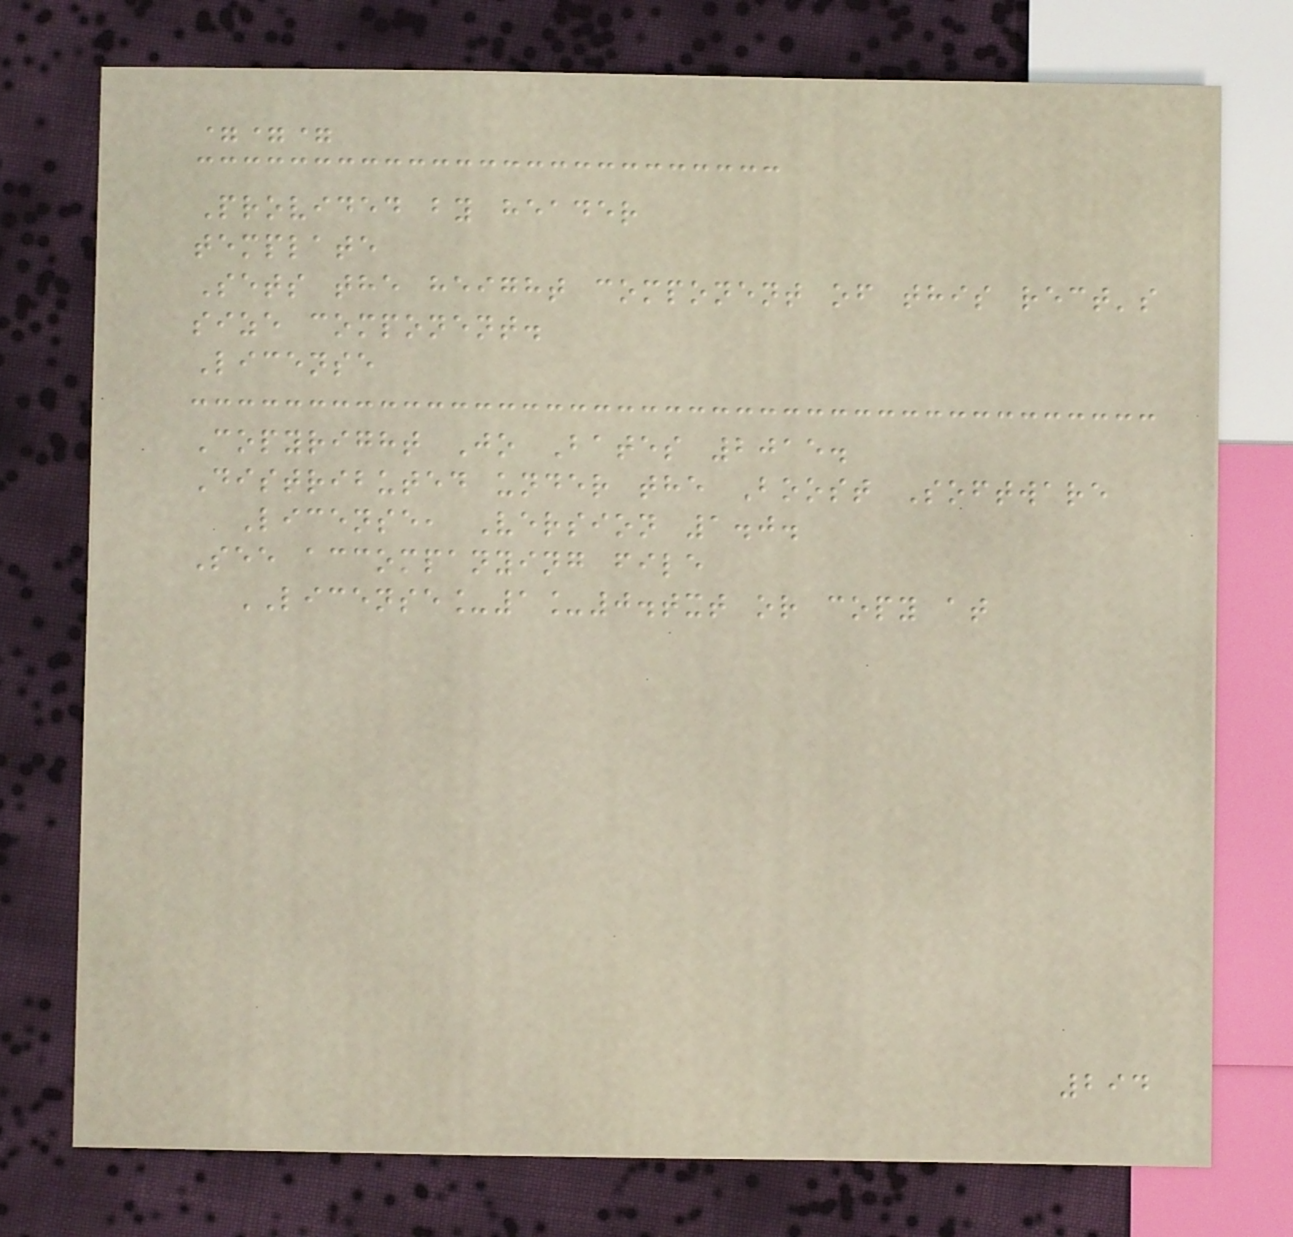===
Provided by header
template
Sets the height component of this rect's
size component.
License
Copyright Jo Bates 2015.
Distributed under the Boost Software
License, Version 1.0.
See accompanying file
LICENSE_1_0.txt or copy at
294
